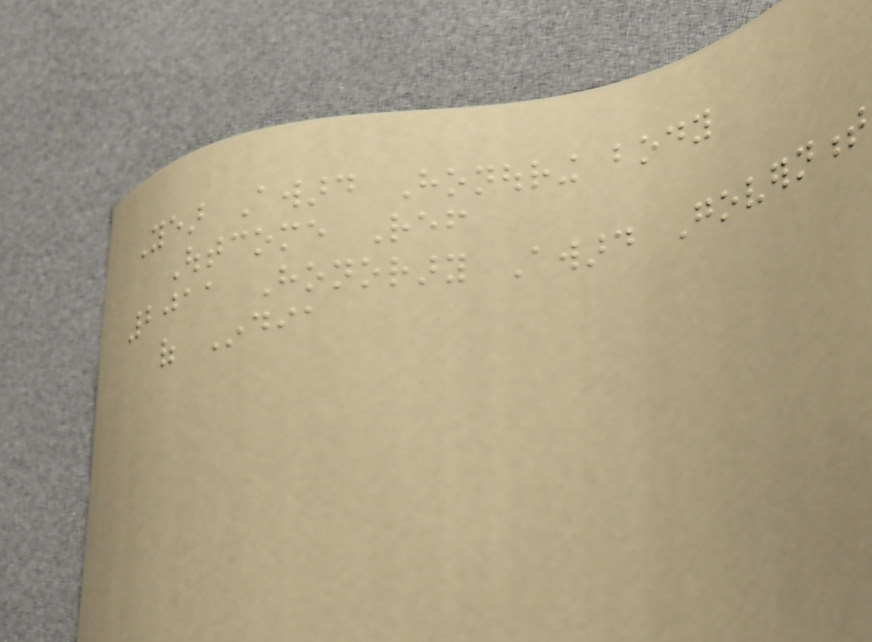Year Award Honouring body
Outcome Ref
2011 Honorary Award Government
of India
